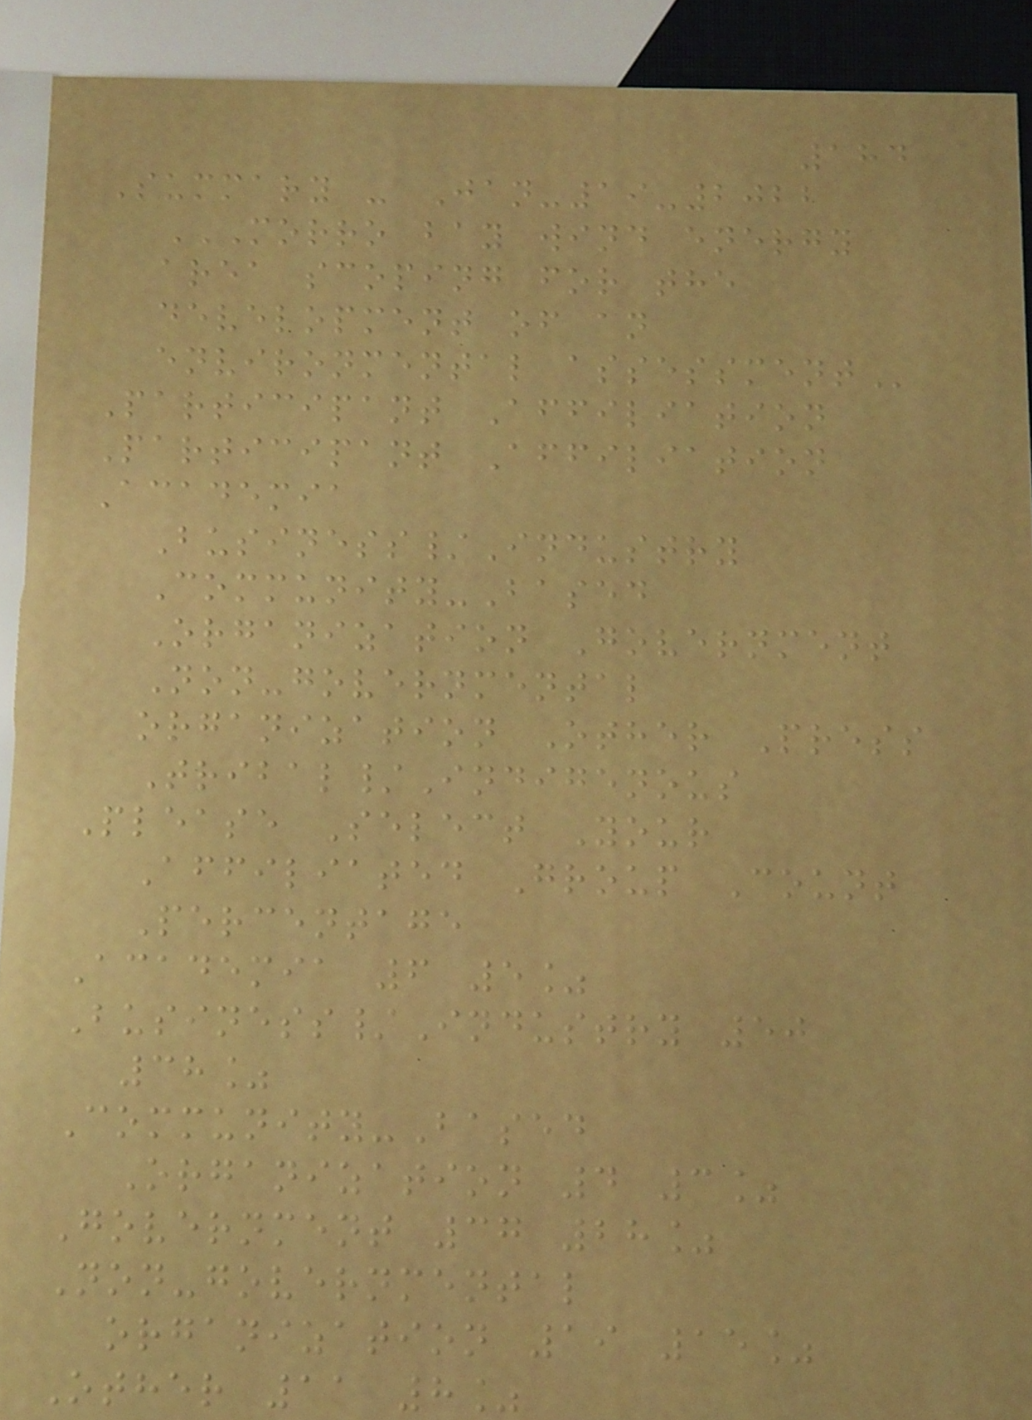184
Summary - Jan-19-2022
MORRO BAY WIND ENERGY
AREA SCOPING FOR THE
DEVELOPMENT OF AN
ENVIRONMENTAL ASSESSMENT
Participant Affiliation
Participant Affiliation
Academia
Business/Industry
Community-Based
Organization Government
Non-governmental
organization Other Press
Tribal/Indigenous
Please Select Your
Affiliated Group Count
Percentage
Academia 6 5%
Business/Industry 50
38%
Community-Based
Organization 4 3%
Government 37 28%
Non-governmental
organization 19 15%
Other 11 8%
